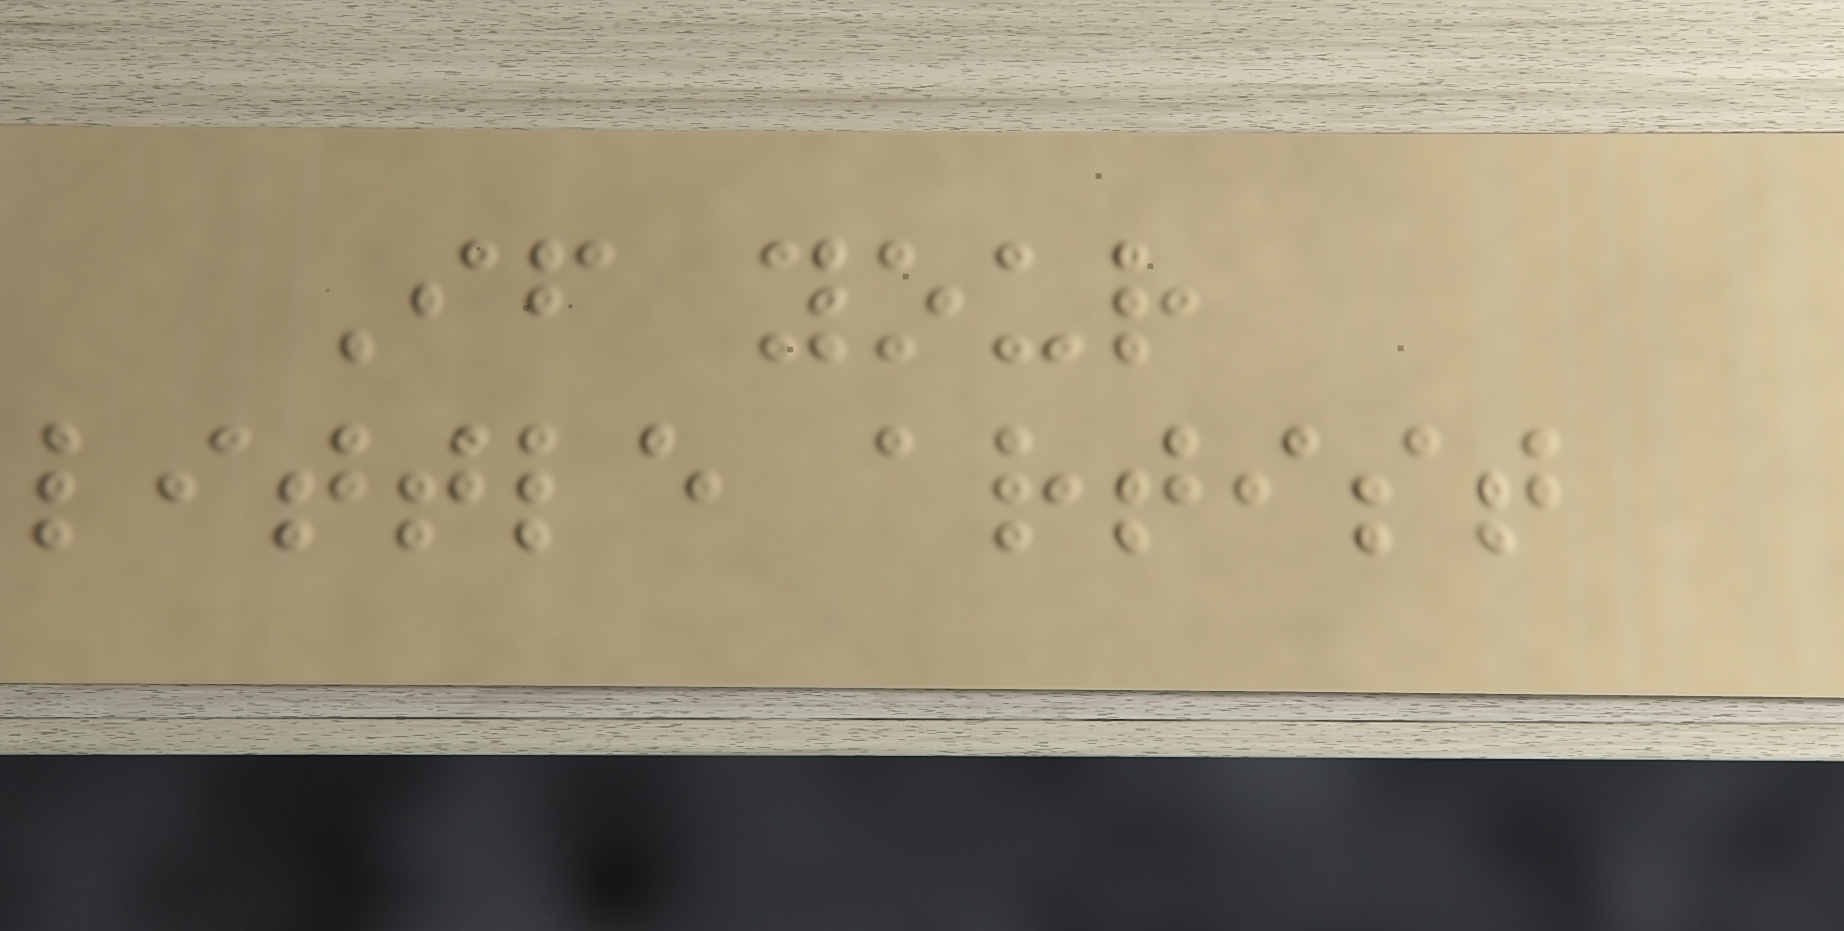If your
little artist
